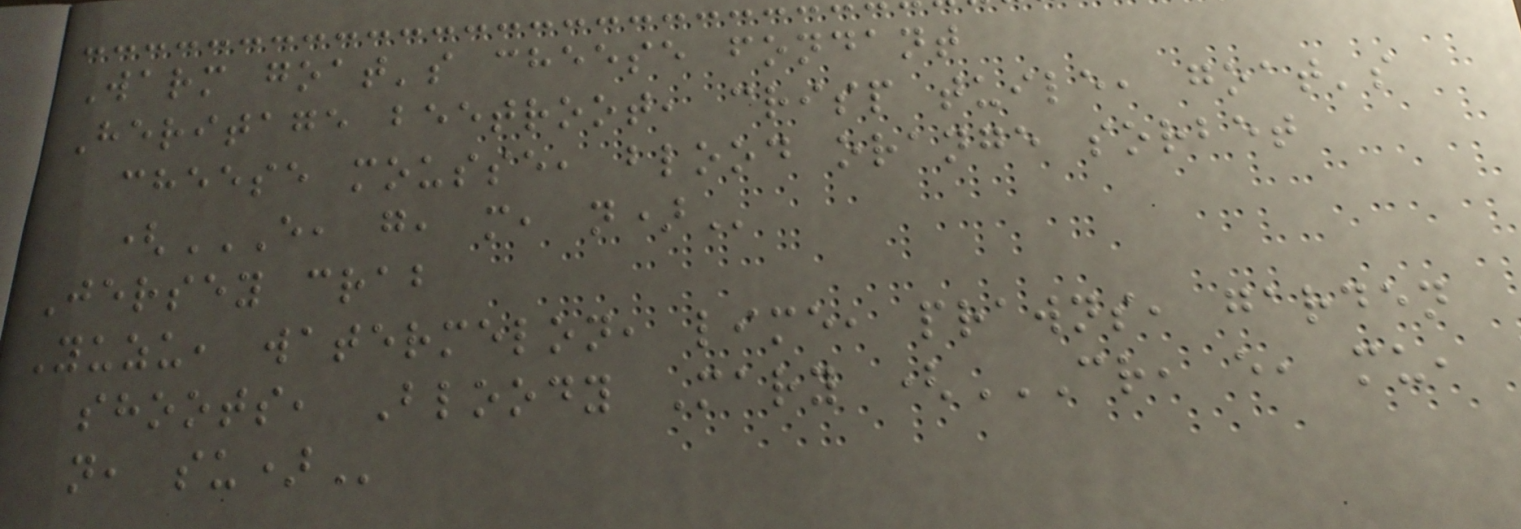Warm goat's cheese fondant
Heritage beetroot, crisp tuile, goat's
cheese mousse, blood orange sorbet
(E, G, M, N)
Jersey crab
Yuzu, watermelon, lime, prawns, garden
shoots, Bloody Mary (CR, E, MU,
N, SU)
